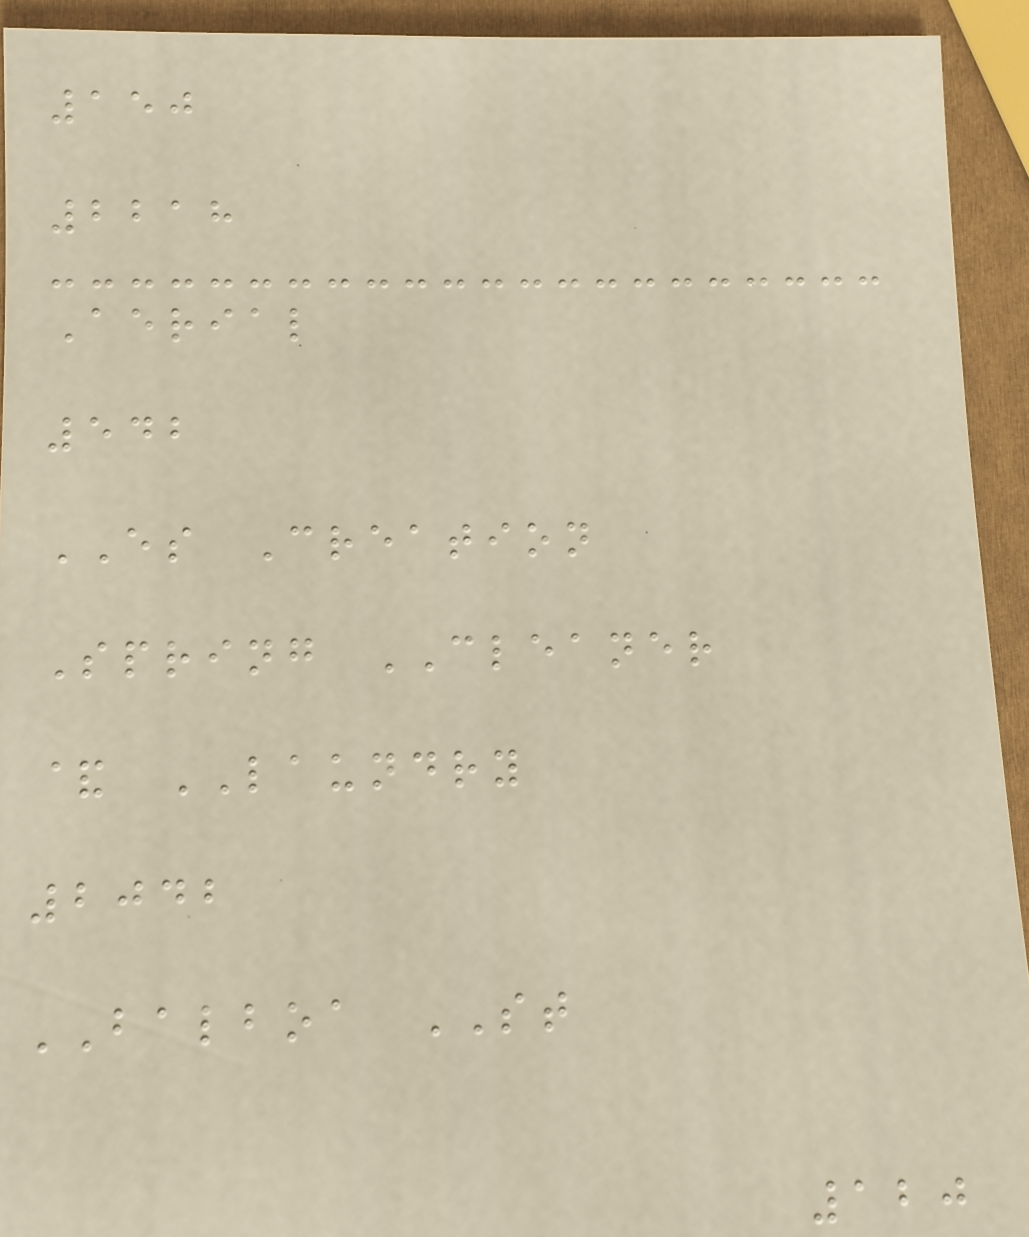150
2218
Aerial
542
ES Creation
Spring CLEANER
& LAUNDRY
2042
BALBOA ST
120
